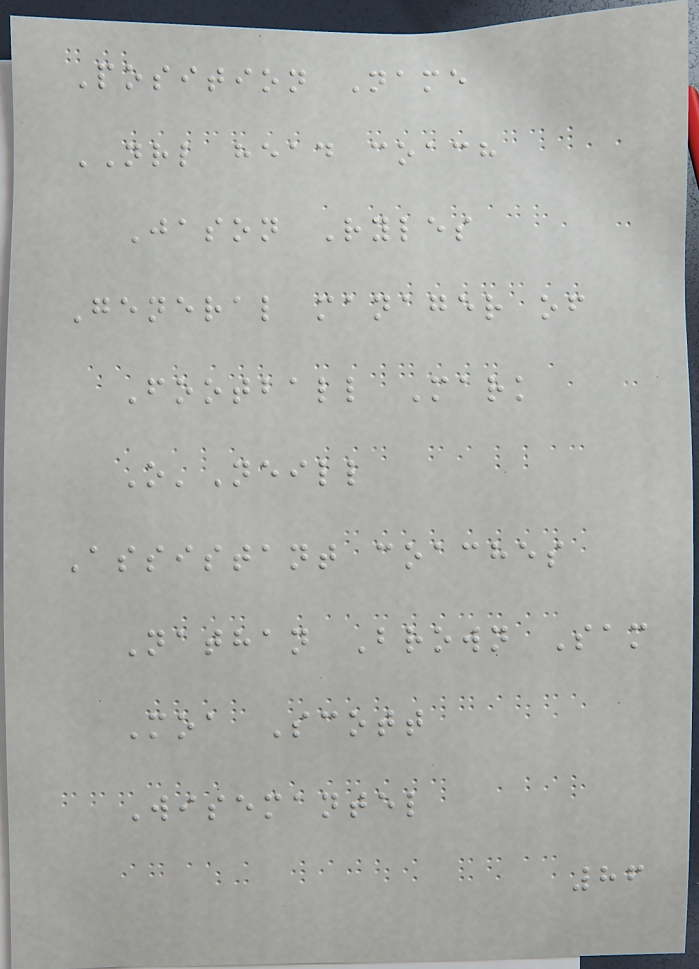Position Name
NRL head coach
Jason Ryles
General manager of
Football Mark
O'Neill
Assistant coaches
Nathan Brown Sam
Moa Scott
Wisemantel
86
